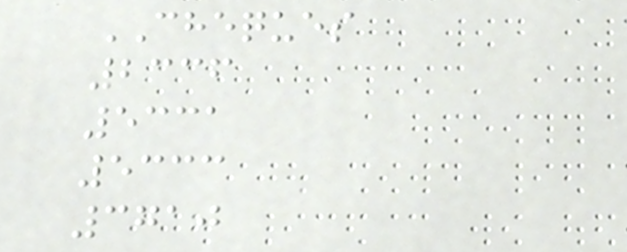CHEQUES
2336
5331
5333
3710
